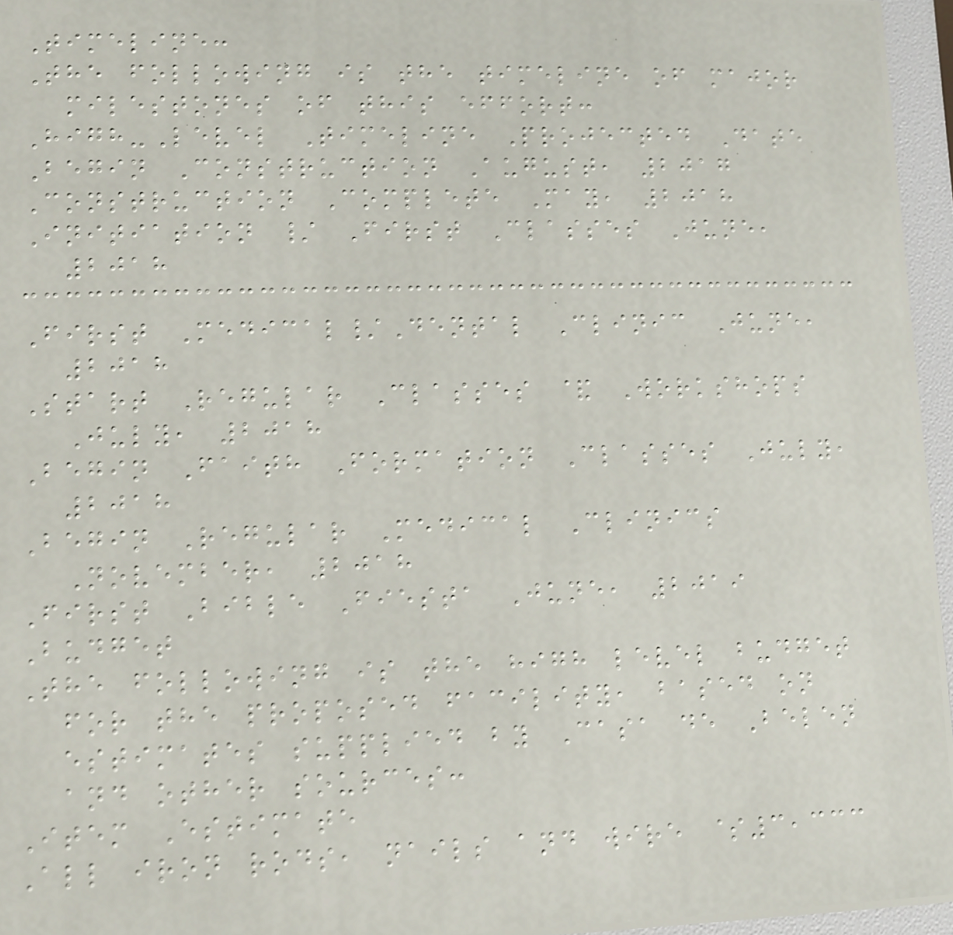Timeline:
The following is the timeline of major
milestones of this effort:
High-Level Timeline Projected Date
Begin Construction August, 2017
Construction Complete May, 2018
Initiation / First Classes June,
2018
First Medical/Dental Clinic June,
2018
Start Regular Classes & Workshops
July, 2018
Begin Faith Formation Classes July,
2018
Begin Regular Medical Clinics
November, 2018
First Bible Fiesta June, 2019
Budget
The following is the high level budget
for the proposed facility, based on
estimates supplied by Casa de Belen
and other sources:
Item Estimate
All iron rods, nails and wire $3,333
